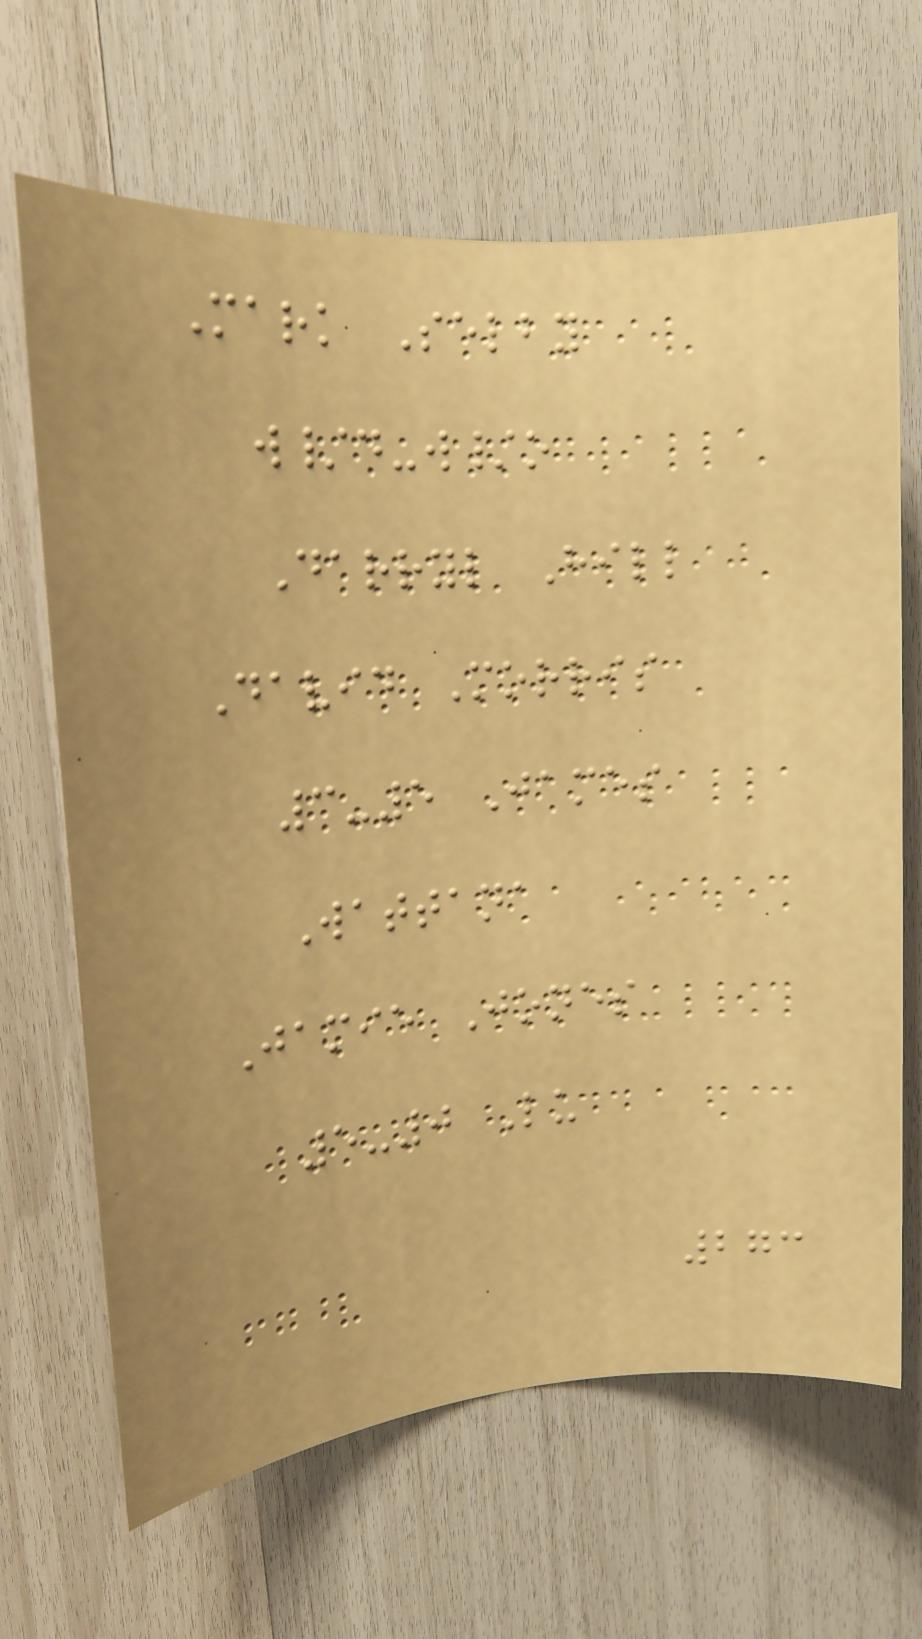Mark Selby
w/d-w/o
Darryl Hill
David Morris
3-5 James
Wattana
Jamie Jones
5-0 Lu
273
